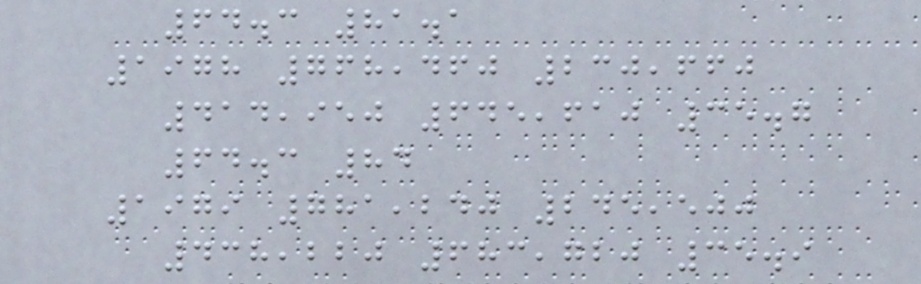64.3 81.1
1978 768,460 230,660
414,950 645,610 35.7
64.3 84
1979 781,240 245,500
438,220 683,720 35.9
